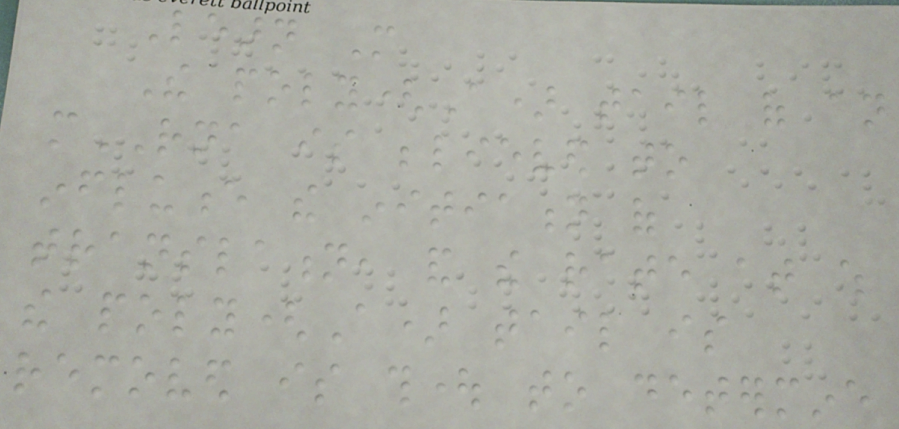Learn More
The poly(A) tail of an
mRNA is believed to
influence the initiation of
translation, and the rate at which
the poly(A) tail is
removed is thought to determine
